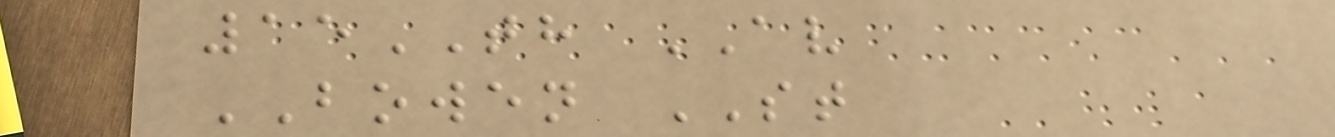15TH AV
BOWEN ST
